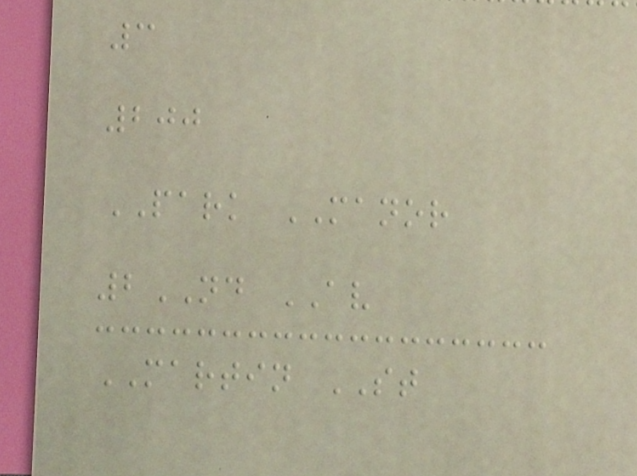3
200
PARK MANOR
2ND AV
MARTIN ST
